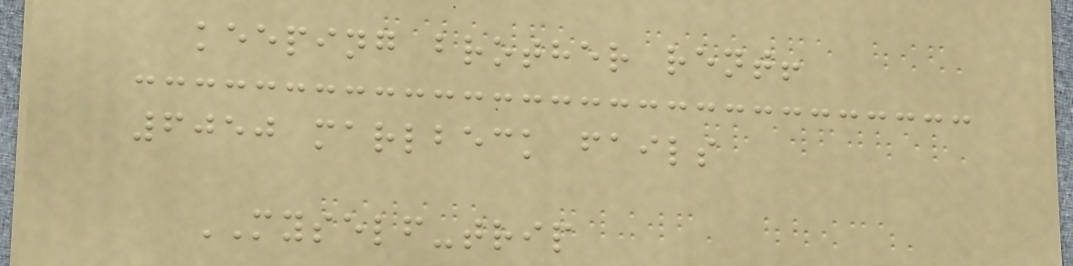keeping brother rent!
6050 marlbeck fails
MYSELF-trip
